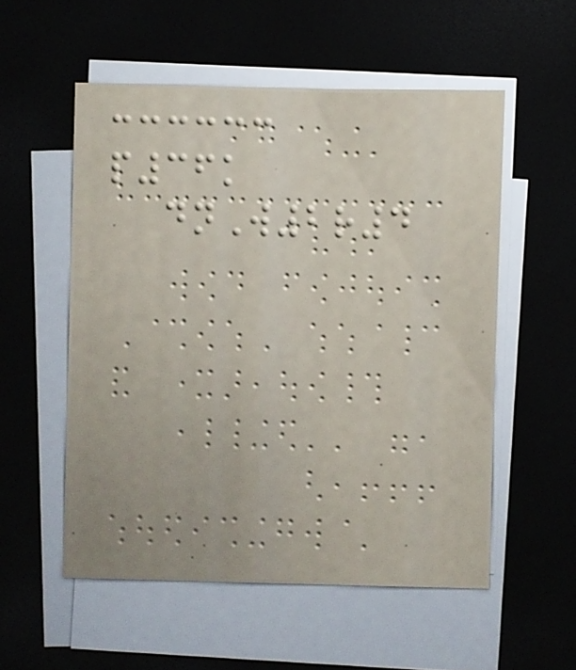p36k
dnW2r4
